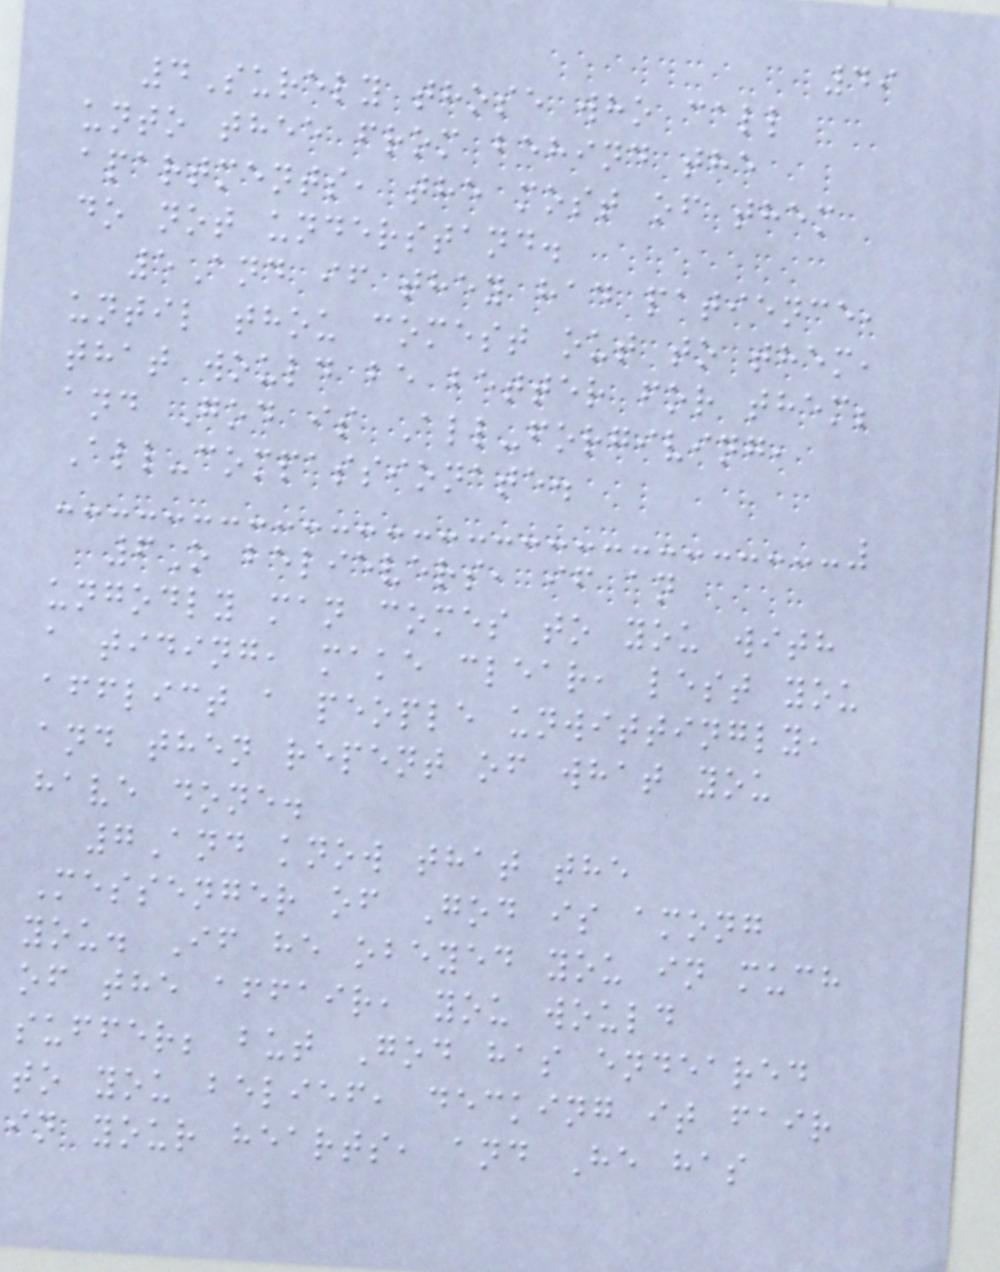49
4Surely those who call
unto thee from behind the
apartments, the most of them
do not understand.
5And if they had patience,
until thou comest out to them,
that would be better for them;
and God is All-forgiving,
All-compassionate.
6O believers, if an
ungodly man comes to you with
a tiding, make clear, lest you
afflict a people unwittingly,
and then repent of what you
have done.
7And know that the
Messenger of God is among
you. If he obeyed you in much
of the affair, you would
suffer; but God has endeared
to you belief, decking it fair
in your hearts, and He has
